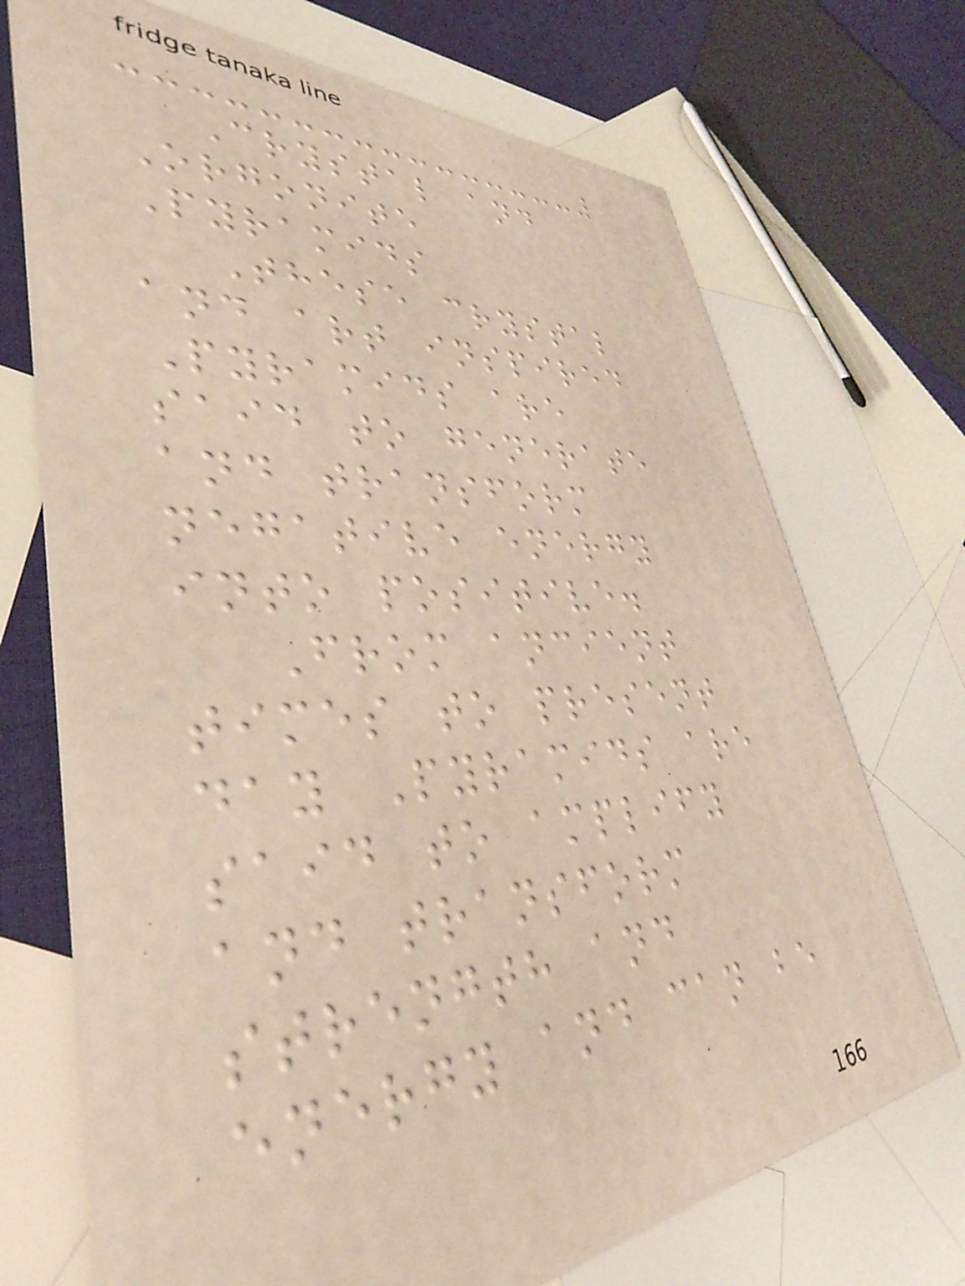Crystal and
Orgonite
Pyramids
These crystal
and art inspired
Pyramids are
said to generate
and transform
negative energy
into positive.
From ancient
times to present
day Pyramids are
said to amplify
and transform
strength and
energy and can be
